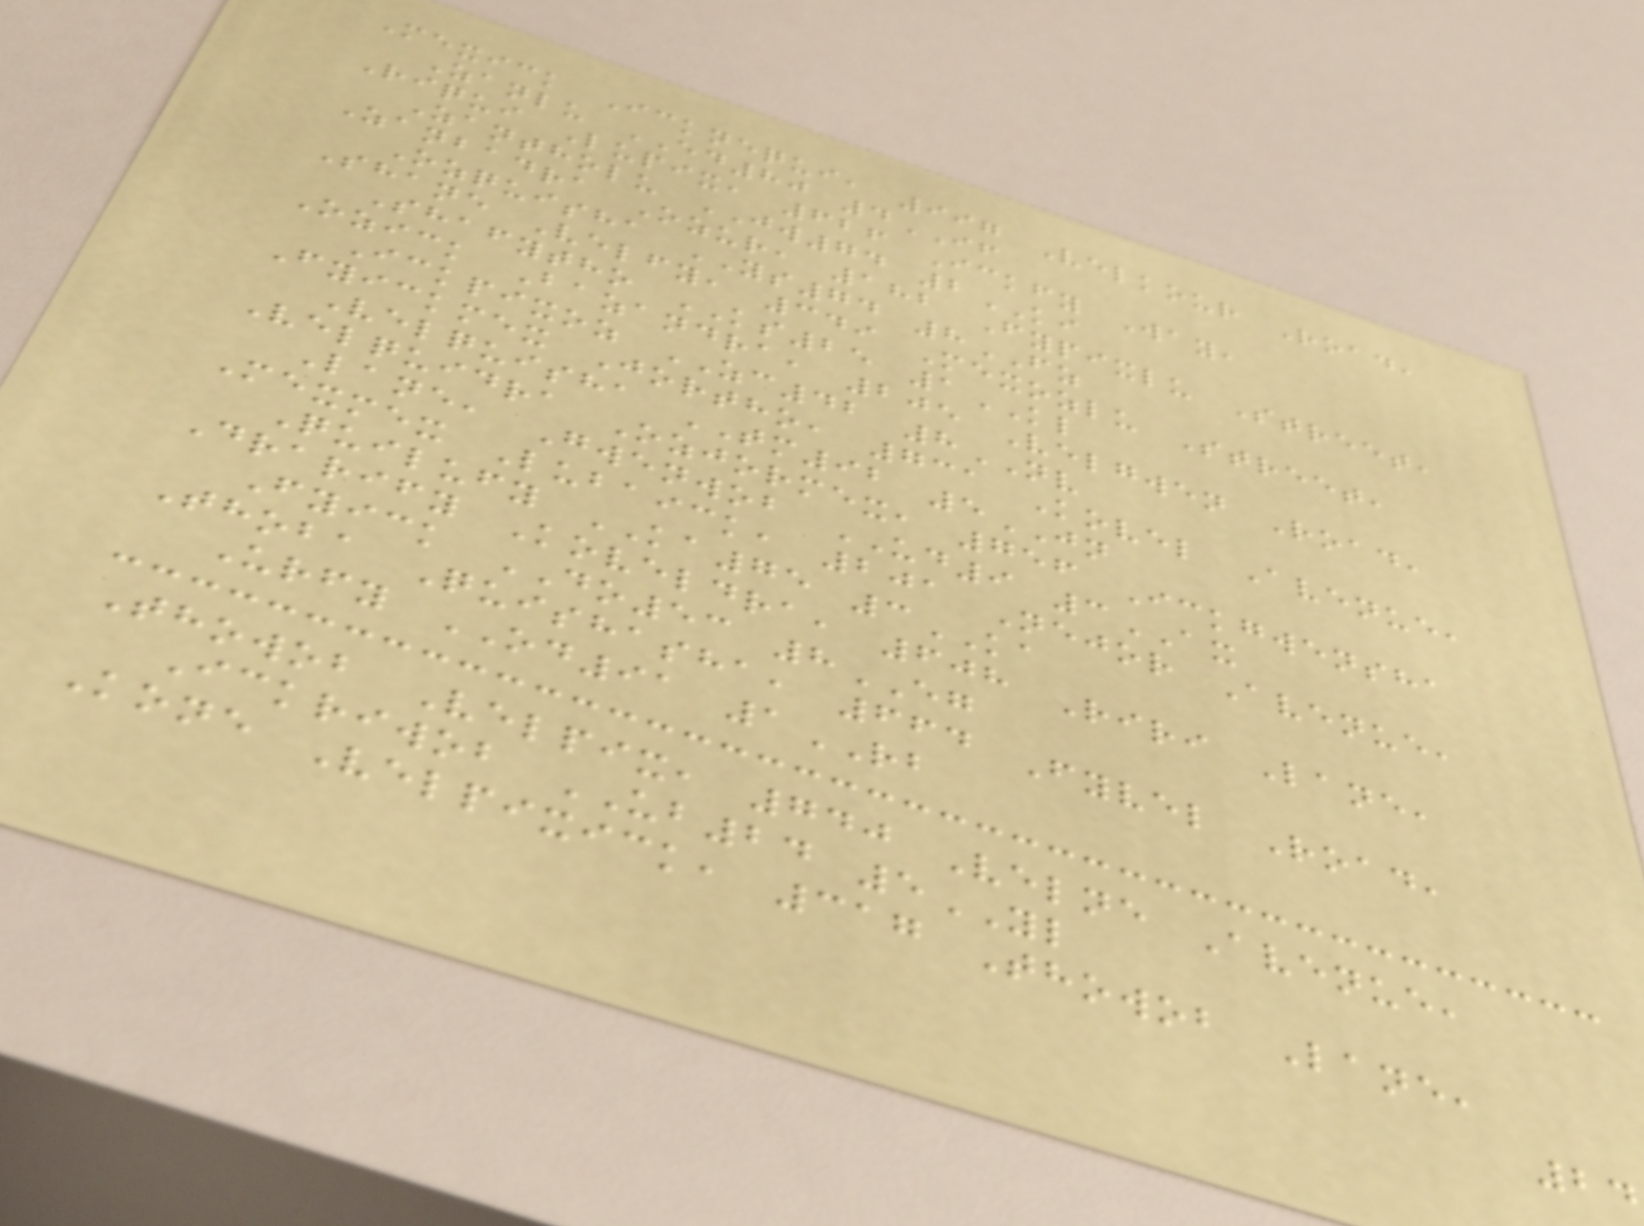Mexick Icknequi, 997 Velkour Road,
Zanlu ED80 4IF
Riqui Lupix, 626 Ickfy Way,
Zantholu JW74 2KI
Zanbadra Ozur, 182 Fypixlu Street,
Ozquisha YS74 8FZ
Shane Velfy, 349 Mexozlu Street,
Shafytho KS25 1KL
Ozick Bazandra, 205 Velgwen Road,
Ickpixoz ZC42 8NV
Fyickmex Jortho, 731 Kovel Avenue,
Velquisha TM92 5JN
Velquidra Ozjormex, 756 Ickgwensha
Lane, Gwenwob UD9 3AX
Mexmex Lubaick, 201 Nejor Avenue,
Quilufy KA75 3KA
Drarify Koveldra, 608 Riri Lane,
Fyick DO53 8EG
Thoba Quishasha, 664 Fyvel Road,
Urfy OD91 1RB
Thowob Velpix, 740 Velne Avenue,
Ickriwob UB24 5YL
Kone Velpixick, 317 Thowob Lane,
24
